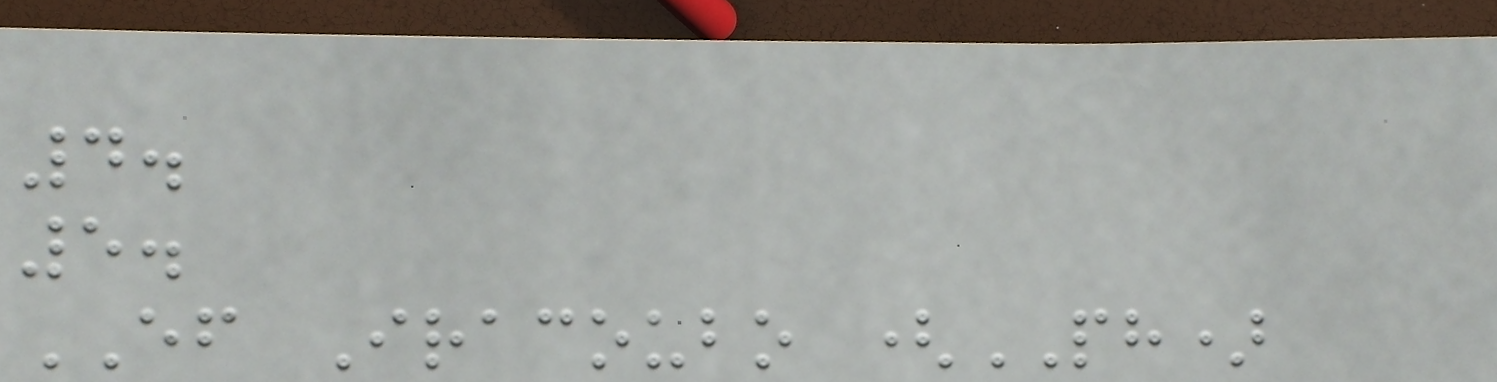4.
5.
EF Iracoubo (PH)
